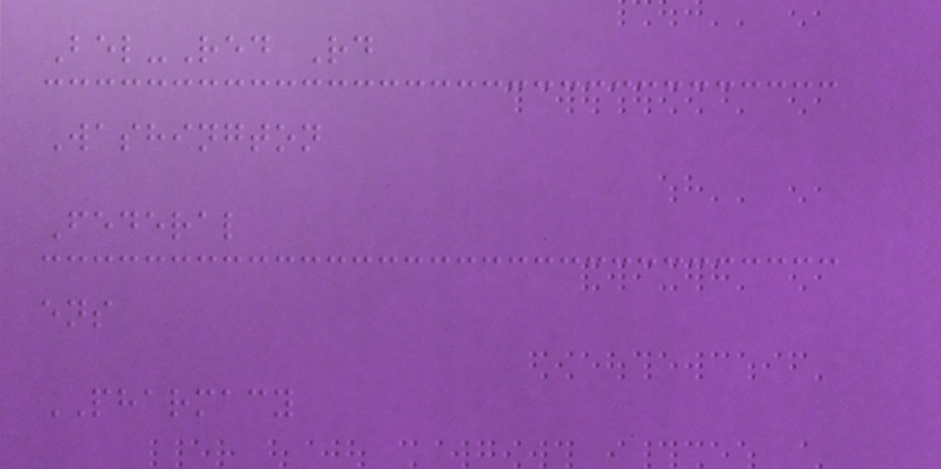Bel-Red Rd
Washington
Federal
ens
PHARMACY
